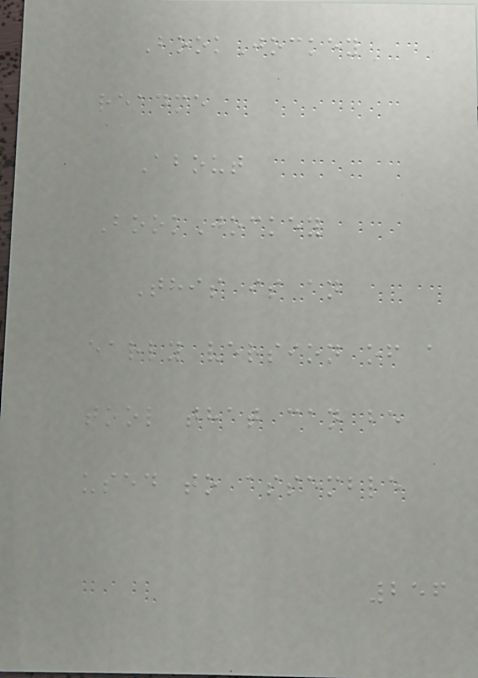BookJockey
readme
About
BookJockey
This is an
early version of a
tool that can be
used to assemble
256
